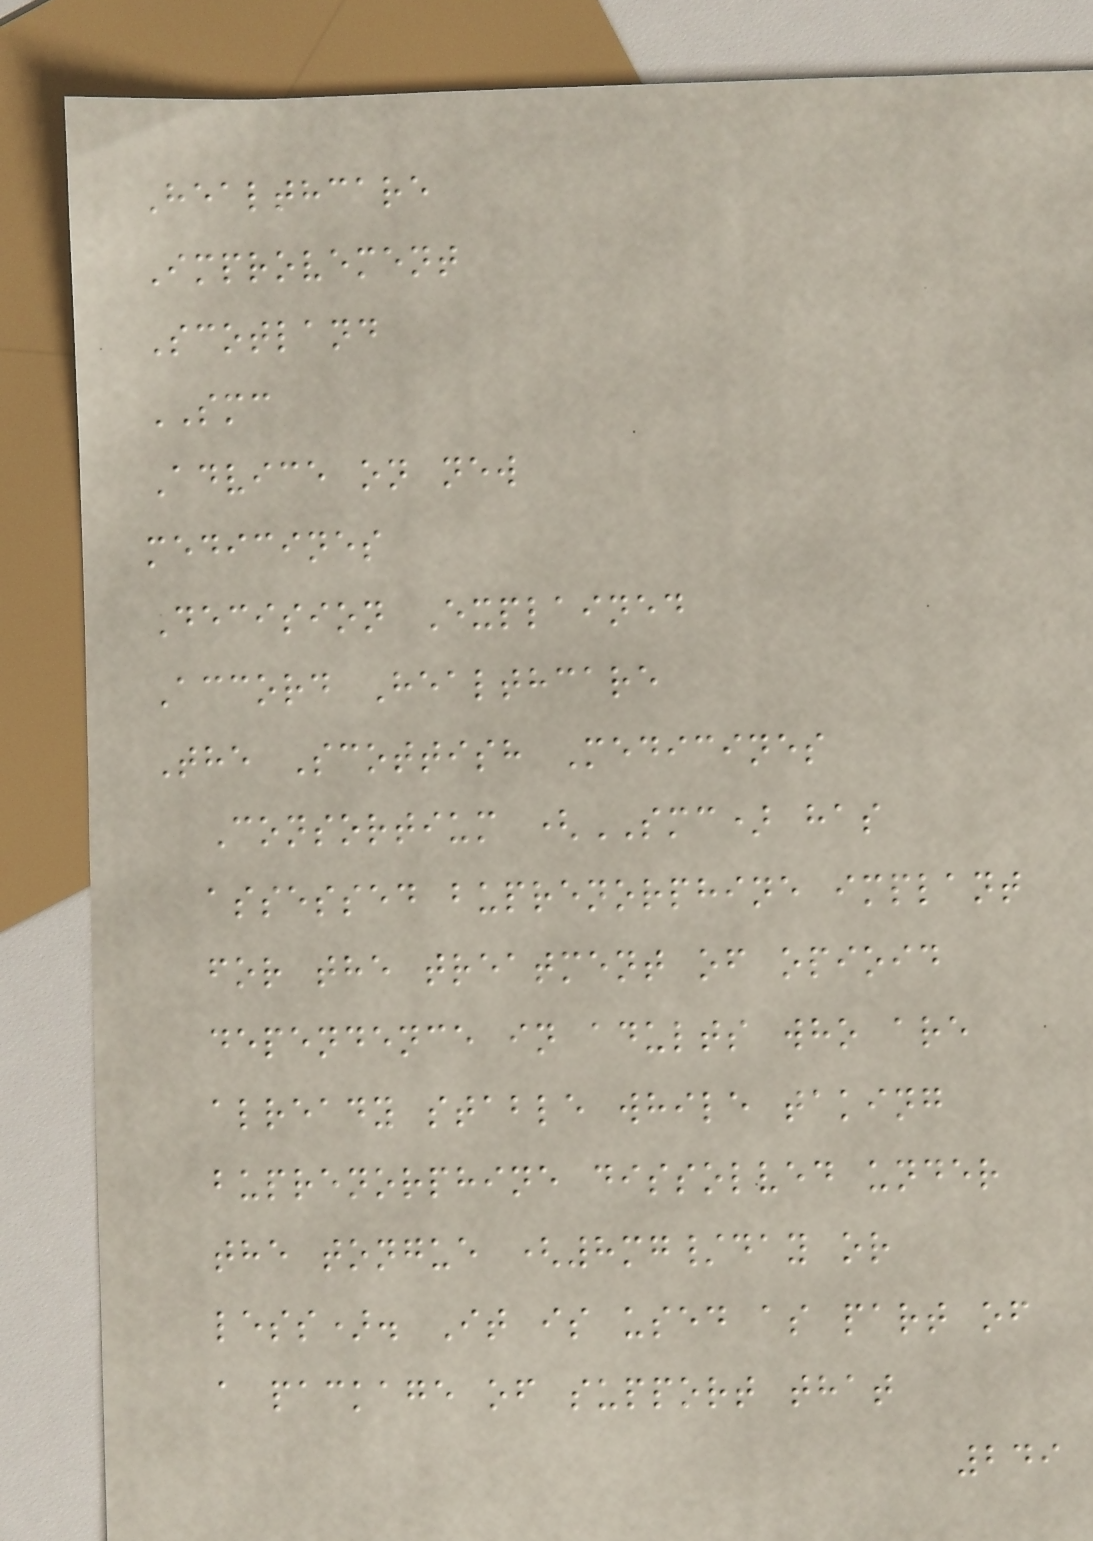Healthcare
Improvement
Scotland
SMC
Advice on new
medicines
Decision Explained
Accord Healthcare
The Scottish Medicines
Consortium (SMC) has
assessed buprenorphine implant
for the treatment of opioid
dependence in adults who are
already stable while taking
buprenorphine dissolved under
the tongue (8mg/day or
less). It is used as part of
a package of support that
249
